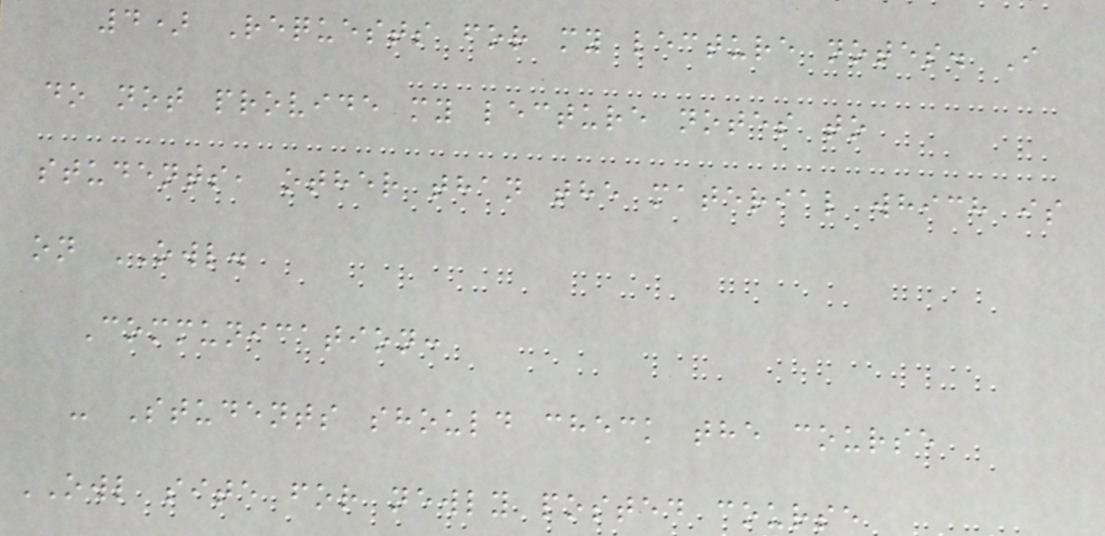4) Requests for my lecture notes. I
do not provide my lecture notes to
students, other than the material which is
on OWL.
Communication:
- Students should check the course
OWL site for newly posted course
